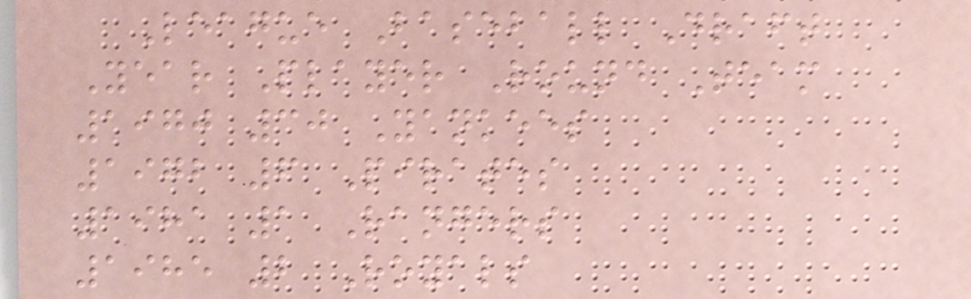League Baseball Draft
Year Player Round Team
1970 30 Yankees
1972 6 Pirates
1981 1 Rangers
1985 2 Royals
